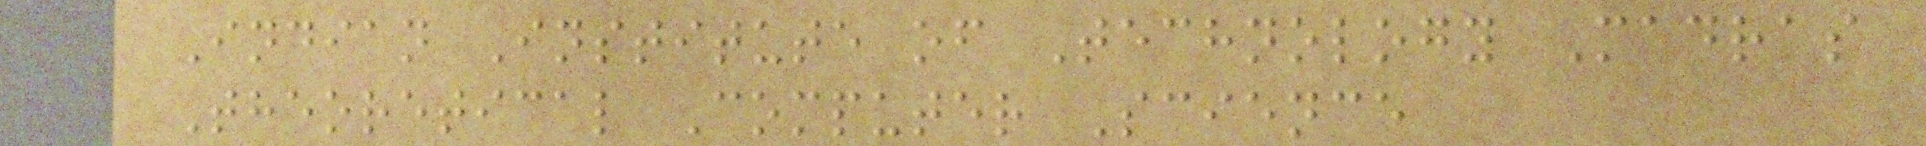Indian Institute of Technology Madras
Theoretical Computer Science
